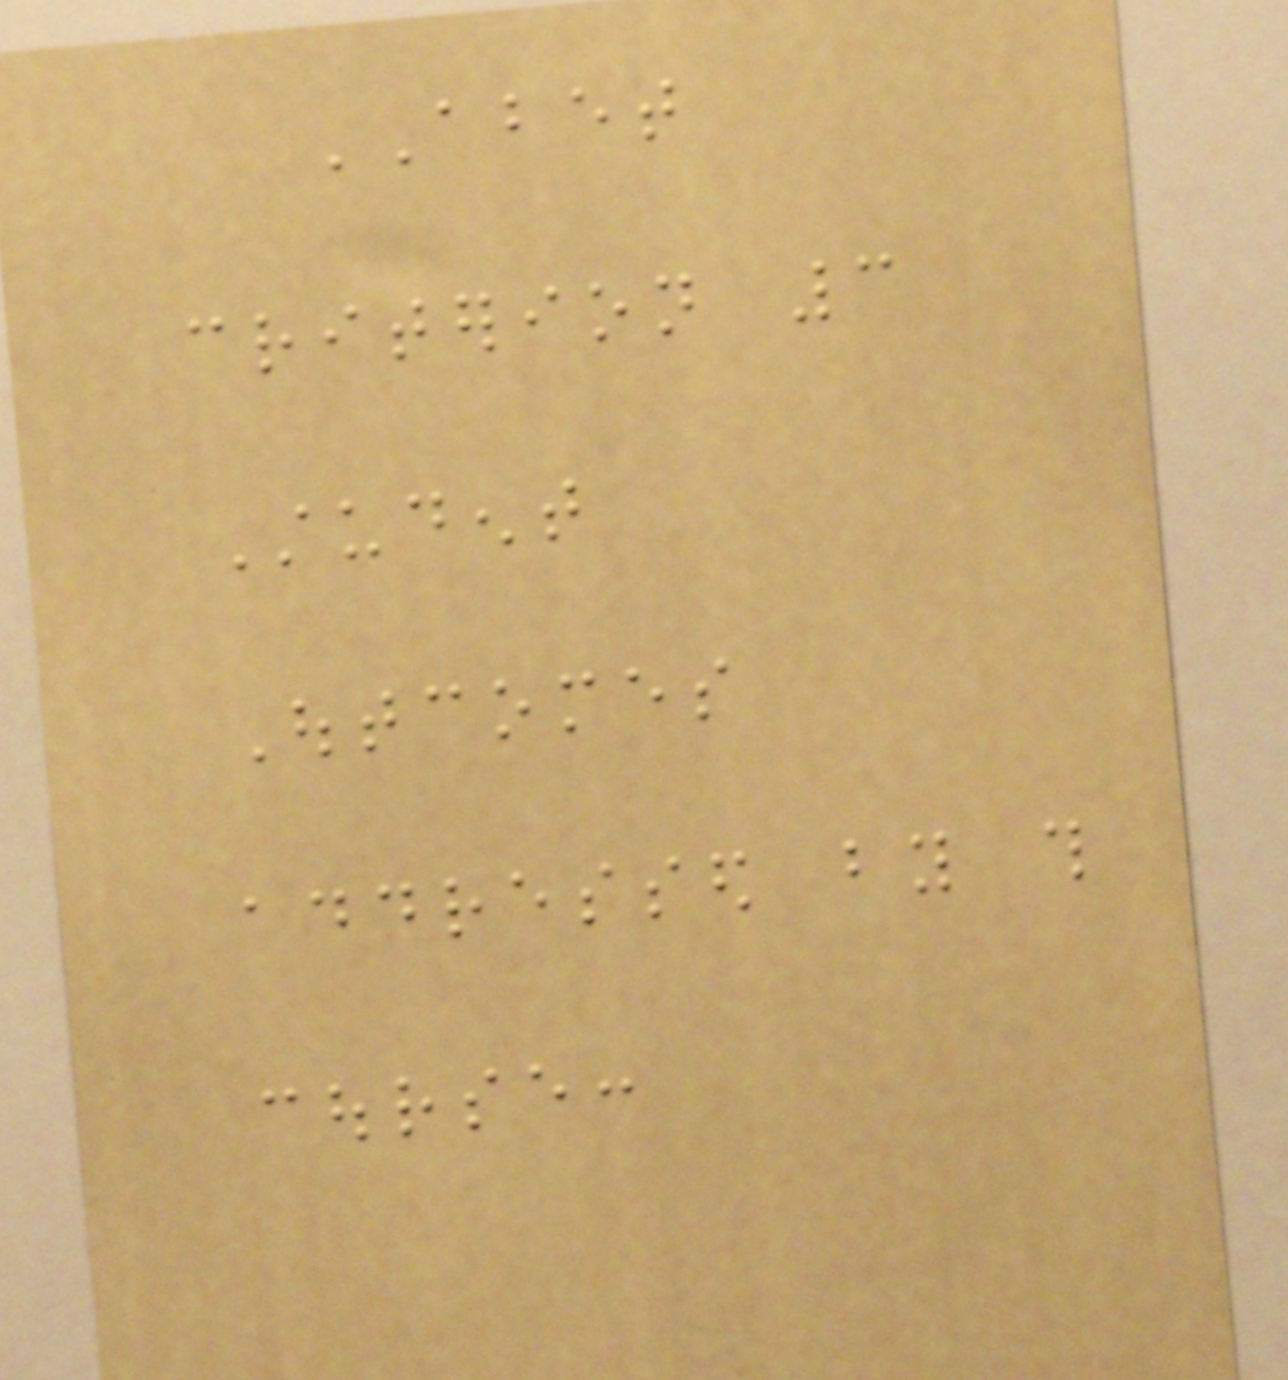ABET
criterion 3
Student
Outcomes
addressed by this
course:
